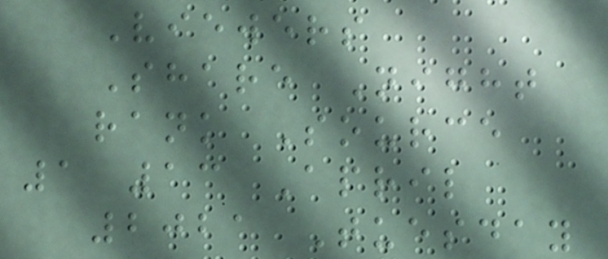Viewers
Share Night
rank Source
1 13 April
2021 Tuesday
